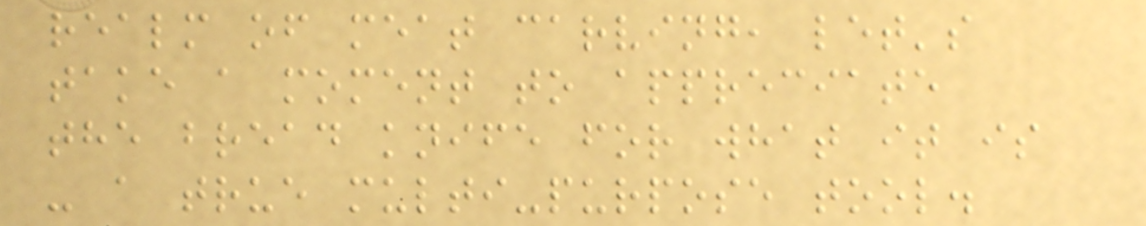realm of meat carving, let's
take a moment to appreciate
the bread knife for what it is
- a true multi-purpose tool.
